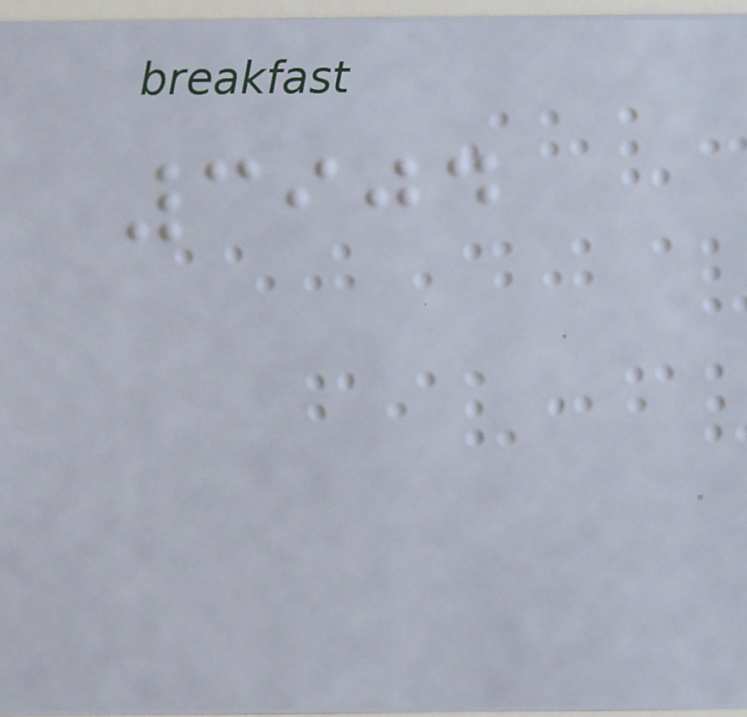3904
